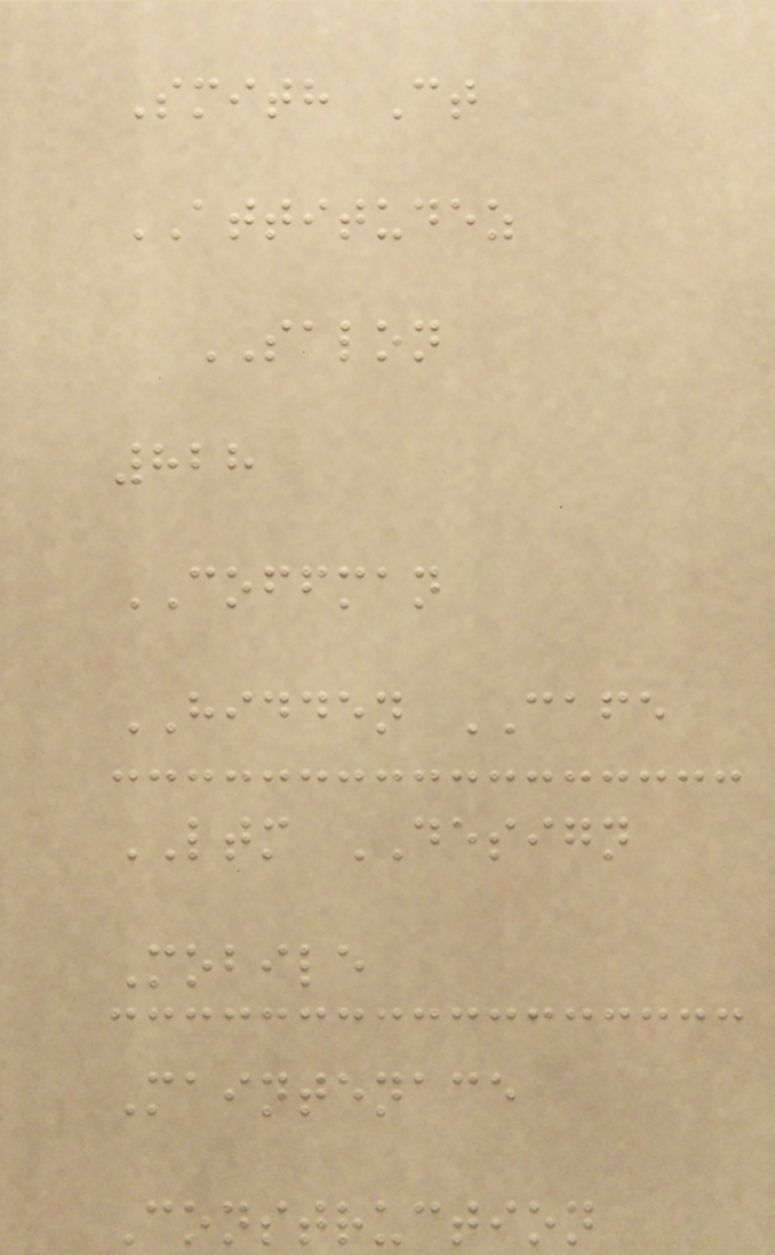Smith Ct
ATTITUDEZ
SALON
828
COFFMAN
HIDDEN CAFE
LTM DESIGN
Mobile
Maintenace
Construction
